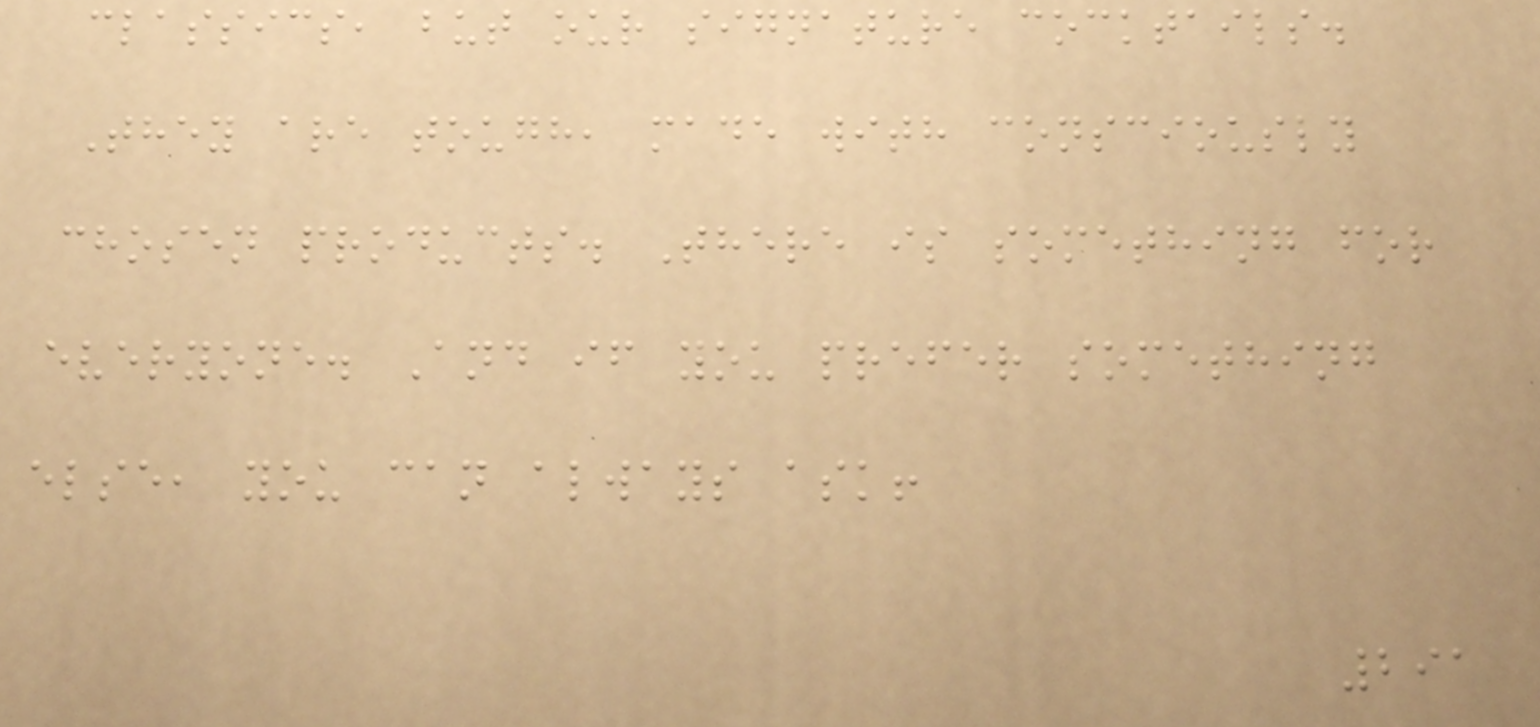classics, but our signature cocktails.
They are tough, made with consciously
chosen products. There is something for
everyone. And if you prefer something
else, you can always ask!
291
